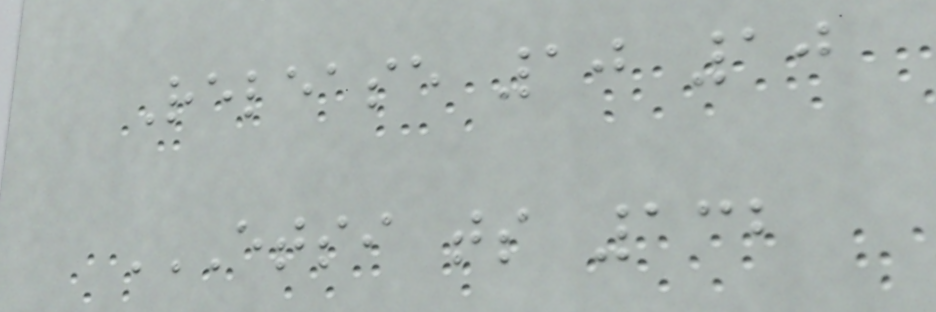Release 10 10
ETSI TS 132
